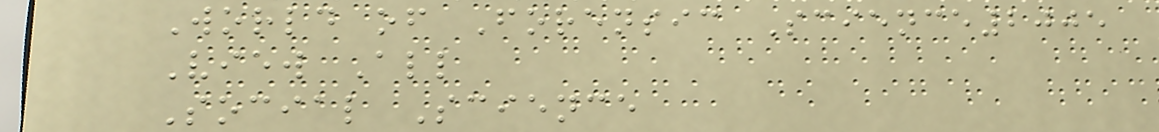World of Forensic Science2005
View All
Social Science
